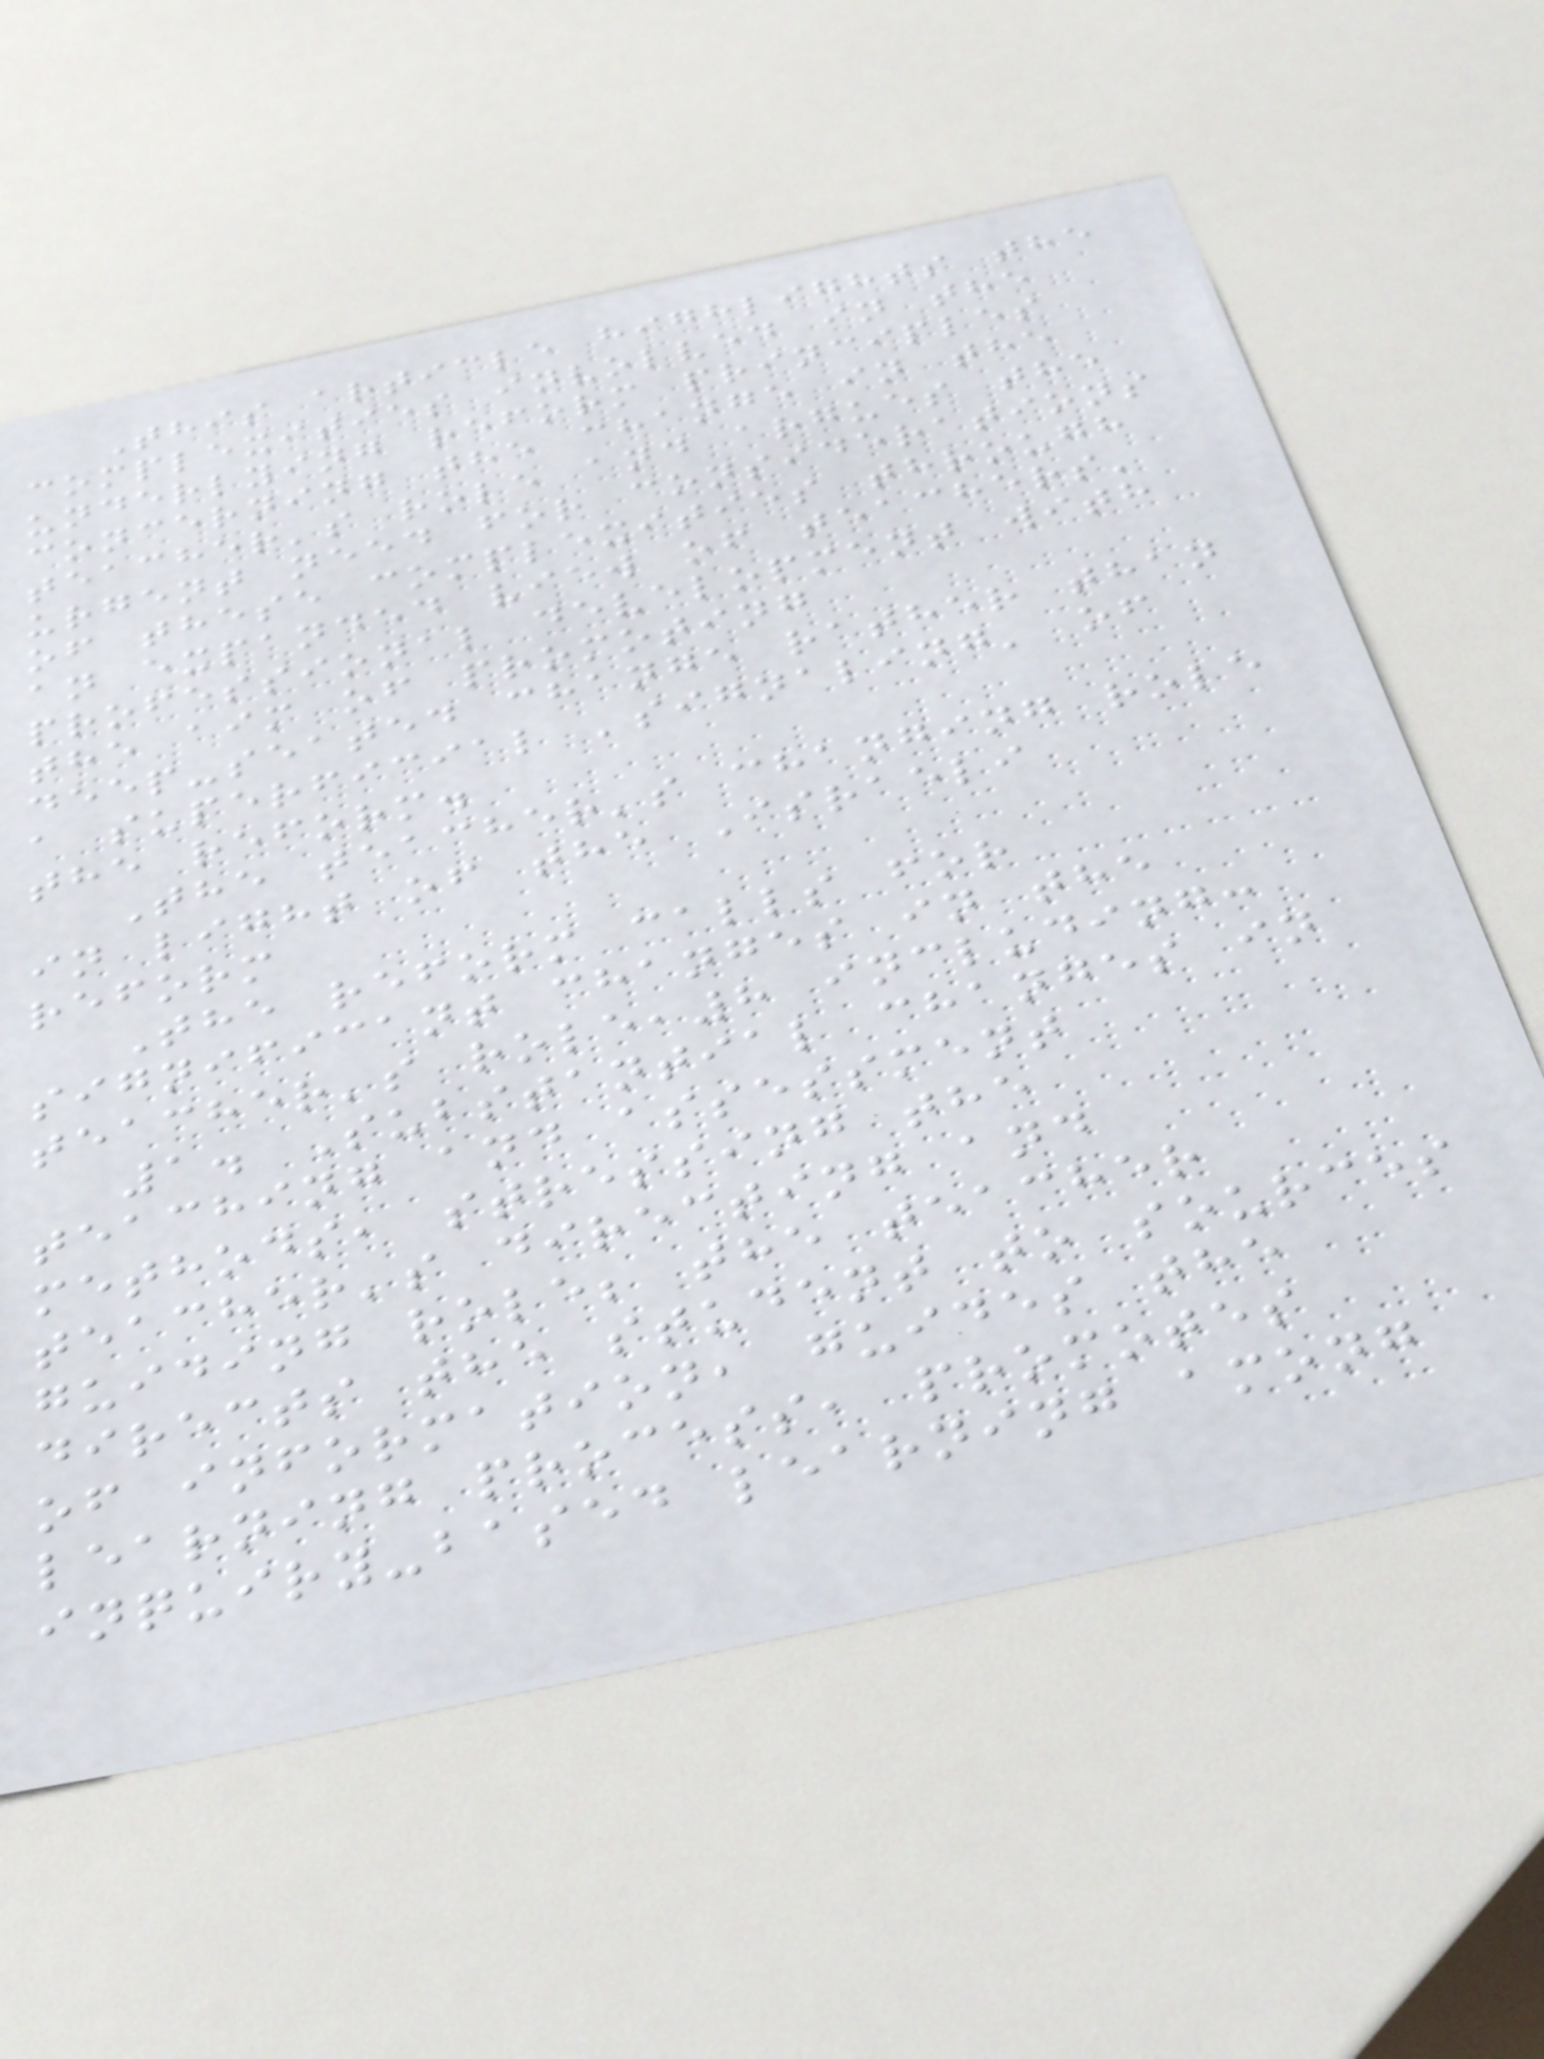This article highlights the
complexities involved in the
underlying reform principles
concerning the change in the
teacher's role and argues the
urgent need for considerations
of these complexities through
an expanded view of teachers'
professional development with
the aim of promoting
deep-seated change rather than
a superficial 'signaling' of
the reform.
The teacher's changing role
in light of the Israeli
reform
The reform calls for
significant changes in the
teacher's role,8 including:
1. Substantial changes in
teaching and assessment
methods, stressing the
teacher's directing and
guiding role; the teacher
directs the student to sources
of information, guides the
learning process, promotes
inquiry-based learning among
